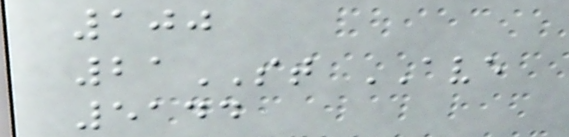100
21ST AVE
5144
